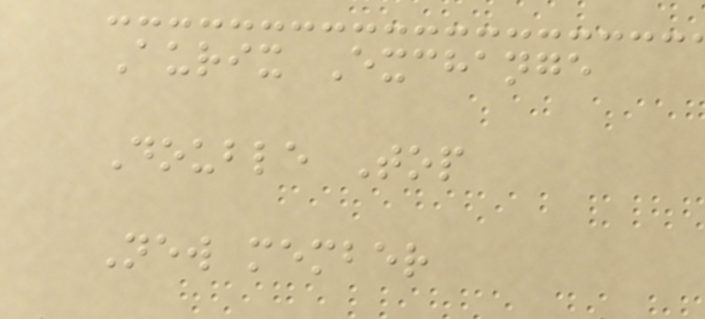Aurix Exchange
Double Top
New member
